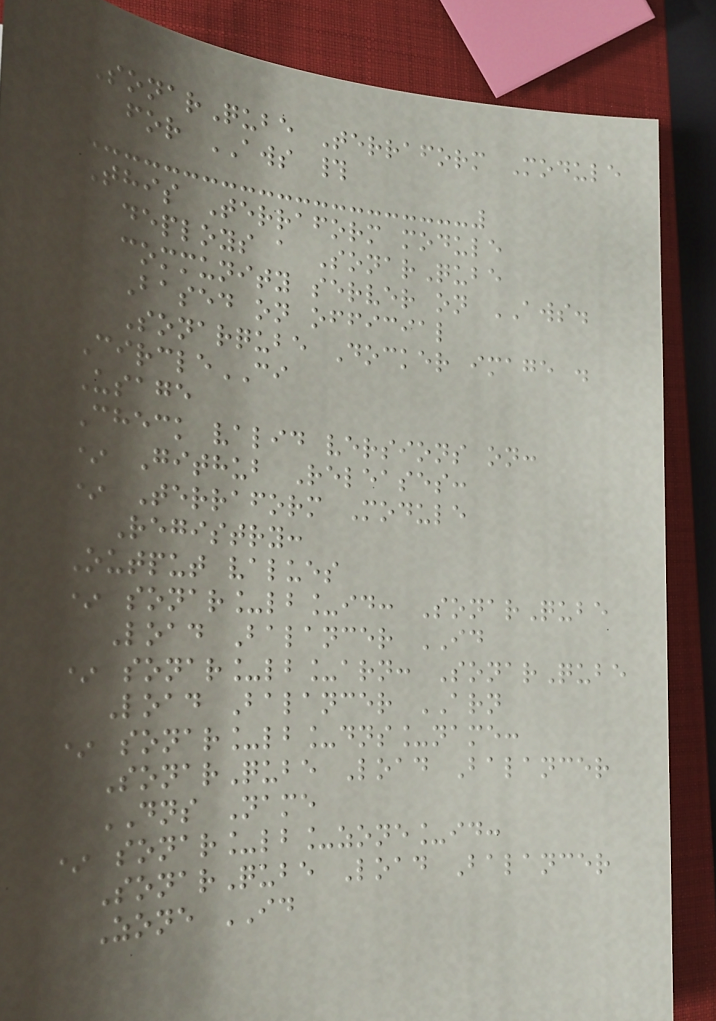SonarQube Terraform Module
for AWS #
This Terraform module
deploys a SonarQube
community server on AWS.
Based on official
Sonarqube Docker image .
CircleCI
Usage
Check valid versions on:
* Github Releases:
* Terraform Module
Registry:
Output values
* sonar_lb_id: SonarQube
Load Balancer ID
* sonar_lb_arn: SonarQube
Load Balancer ARN
* sonar_lb_dns_name:
SonarQube Load Balancer
DNS Name
* sonar_lb_zone_id:
SonarQube Load Balancer
Zone ID
